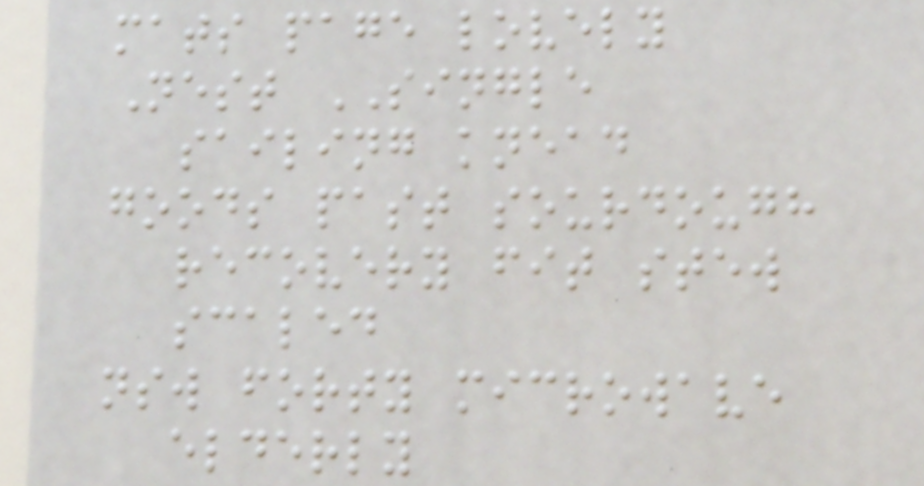mats page lovely
Nest SINGLE
sailing knead
goods past sourdough
recovery fit stew
scaled
nsw forty microwave
elderly
